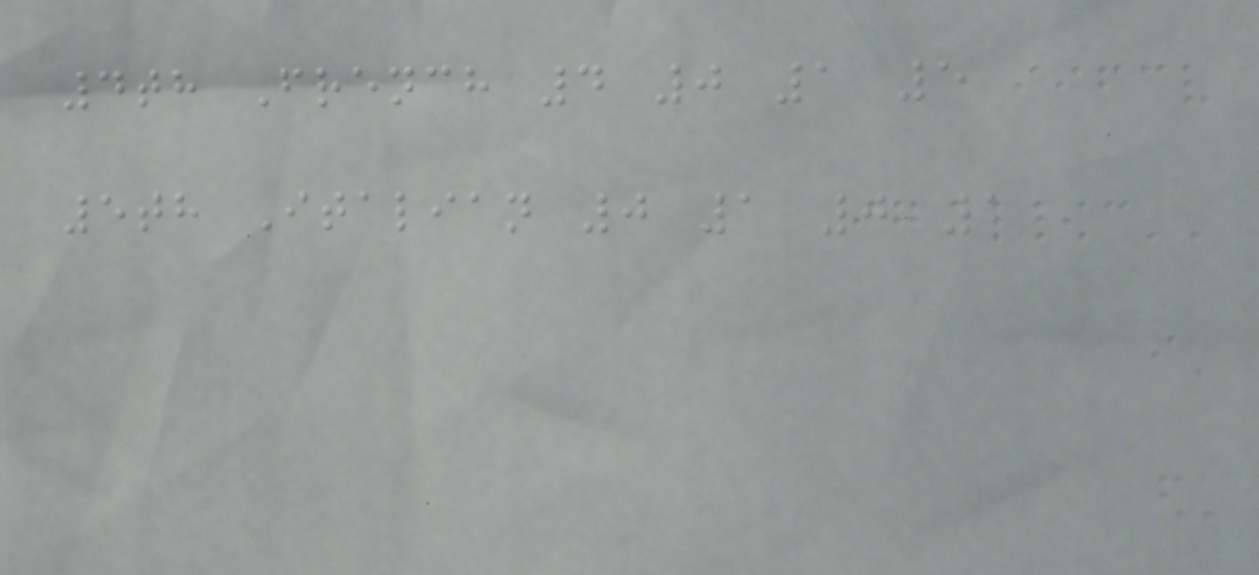4th French 4 0 1 5
5th Italian 0 1 0 1
